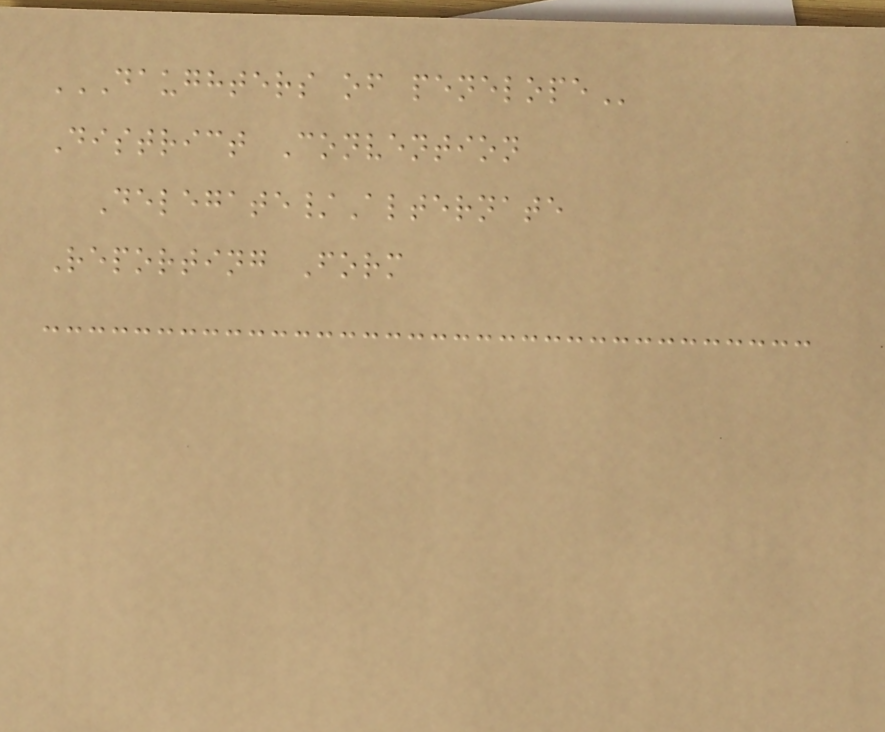DAUGHTERS OF PENELOPE
District Convention
Delegate/Alternate
Reporting Form
